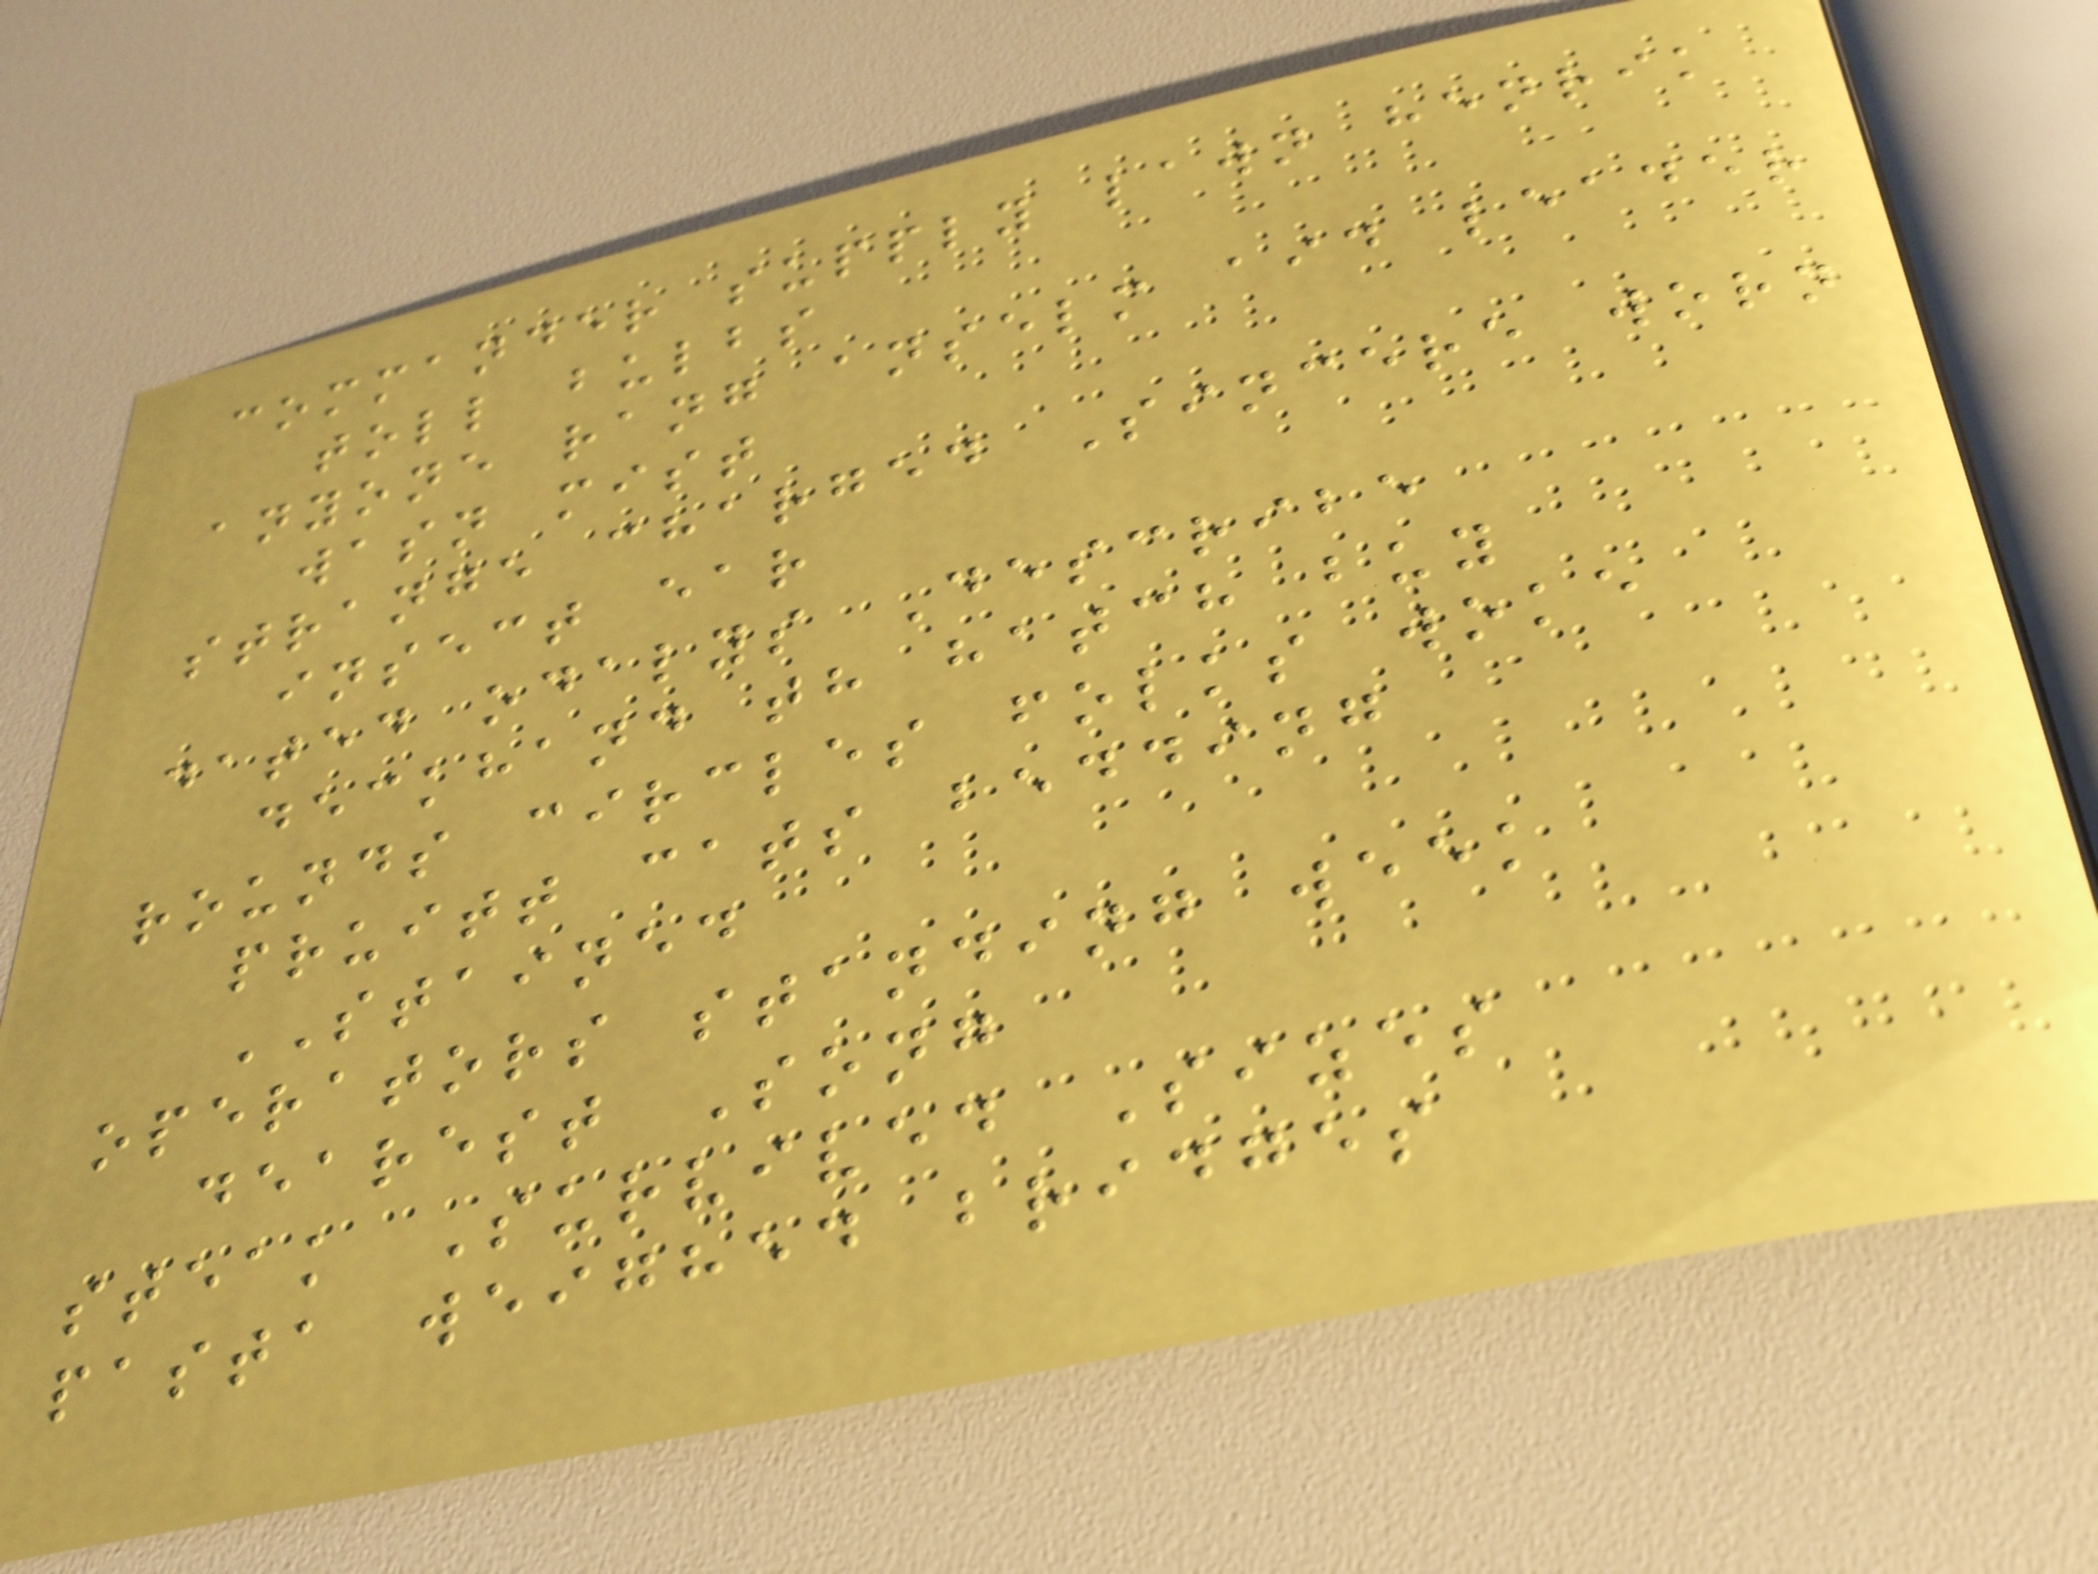commander supply lawn henrik
toll bulbs
anyone rang anselm aid leader
wasn mist
strange charged Sincere worn
insect ear
dated odalys Describe
deckhand th hatch buy
rounds circles folks woke
pruitt cats bedding
STAINED
operators standing week
dearest Song
steak Survived Sizes
pasta weighed bridges
